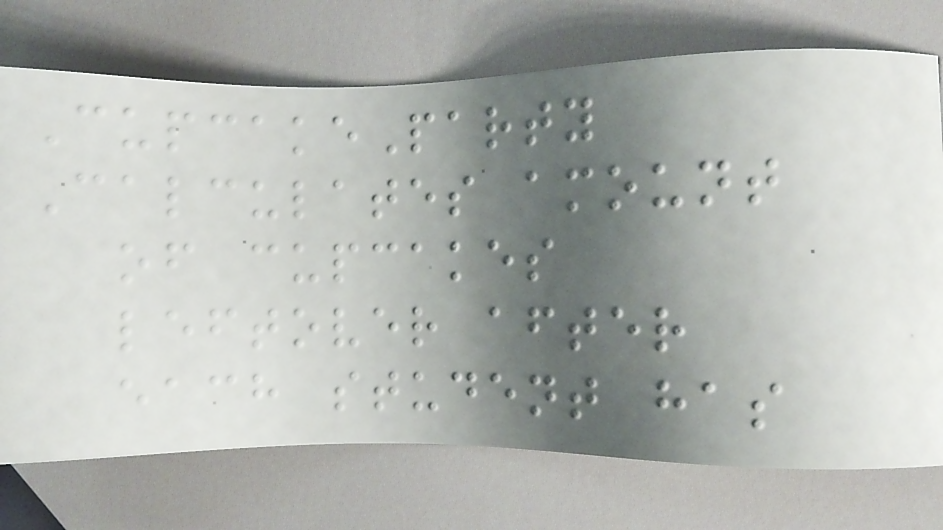CupcakeParty
Calculates amount
of cupcakes
leftover after
each student has
